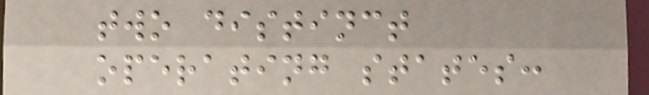two distinct
operating states:
